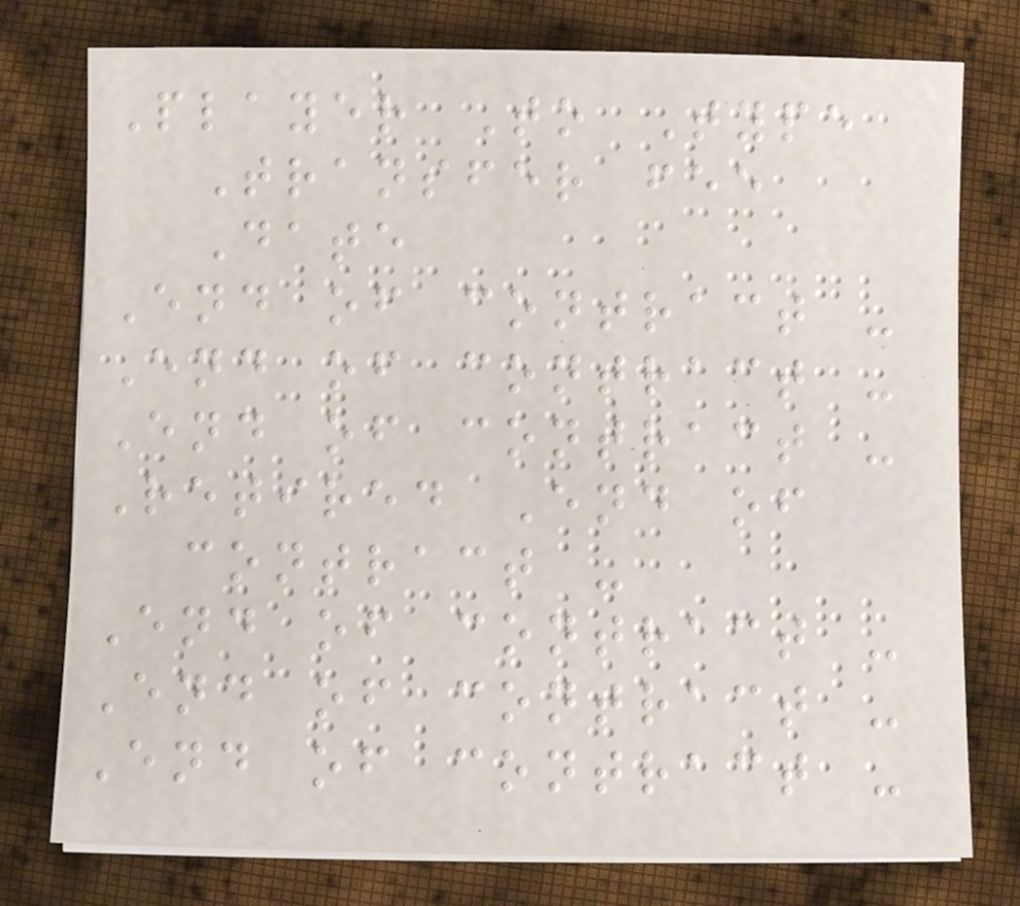Player To Type
Transfer fee
Date
End of contract -
End of contract -
End of contract -
Retired End of
contract -
End of contract -
End of contract -
End of contract -
